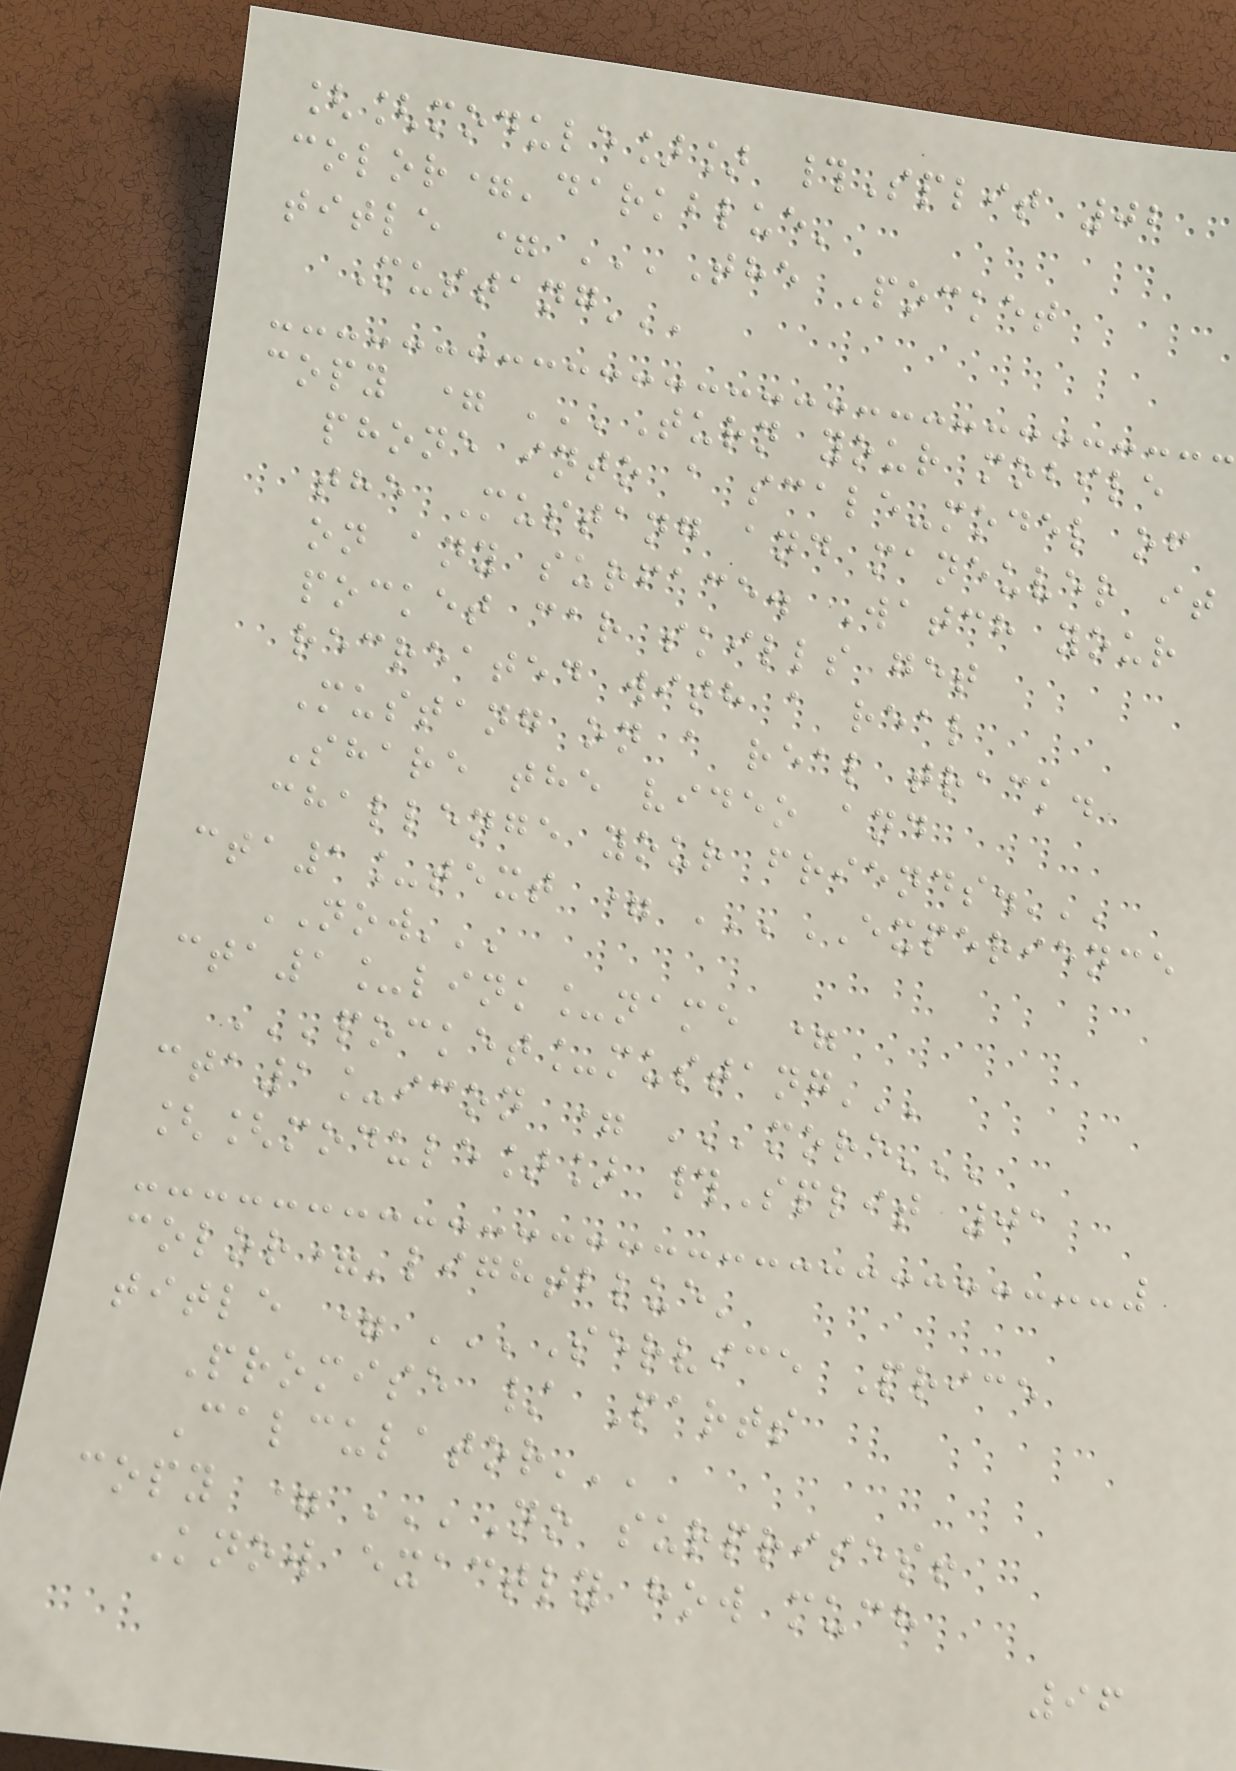[[module]] #Split 02
color='darkblue'
title = '''The Pocket
Mustang'''
copy = '''Turn your mobile
phone into a scale-model of
the Mustang and maneuver it
on any surface. Watch your
pocket car skills get
recreated with a real
Mustang on a real track.
Share the video and
challenge your friends.'''
cta1_text = '''EXPERIENCE
NOW'''
cta1_link_name =
'''pocket_mustang'''
cta1_icon = '''more'''
[[module]] #Split 01
color='lightblue'
title = '''Service Price
Promise / Parts
Calculator'''
copy = '''No surprises!
Know exactly how much
96
